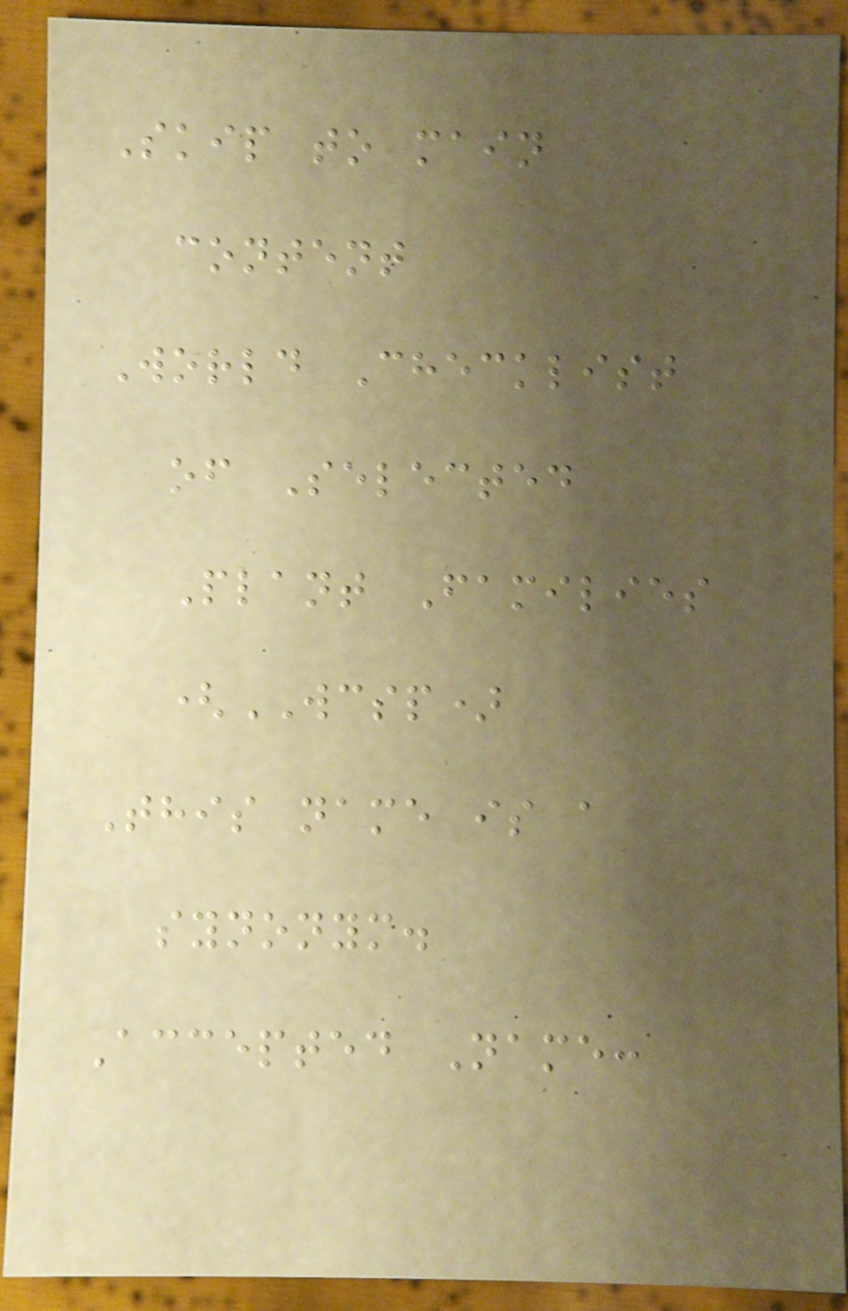Skip to main
content
World Checklist
of Selected
Plant Families
(WCSP)
This name is a
synonym.
Accepted Name:
